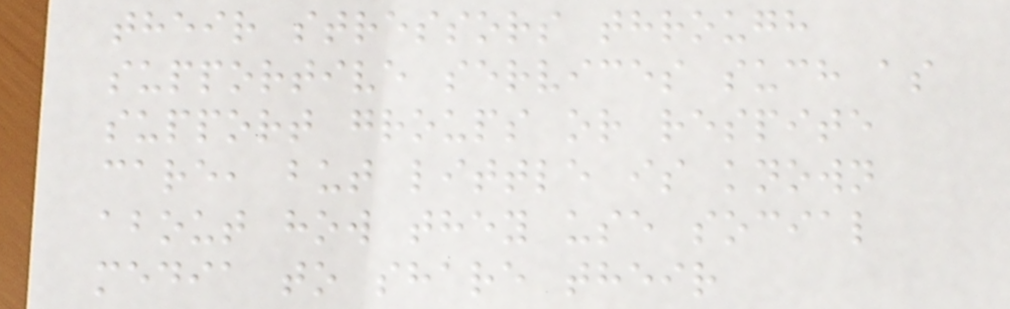their stressors through
supportive services such as
support groups or respite
care, but little is known
about how they use social
media to share their
